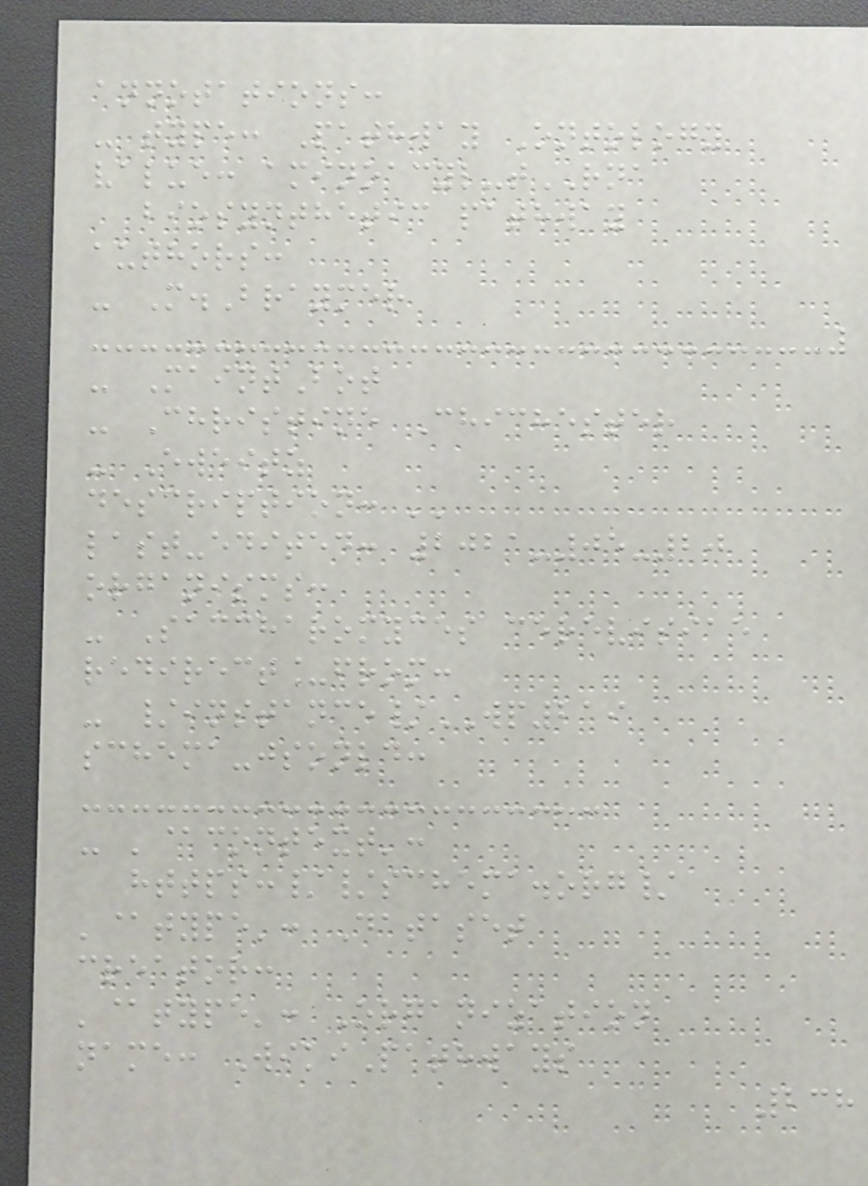annotations:
- type: Pathway Ontology
value: aminoacyl-tRNA
biosynthetic pathway
authors:
- M.Braymer
- MaintBot
- Christine Chichester
- Eweitz
description: ''
last-edited: 2021-05-20
organisms:
- Saccharomyces cerevisiae
redirect_from:
- /instance/WP219
schema-jsonld:
- '@context':
https://schema.org/
'@type': Dataset
creator:
'@type': Organization
name: WikiPathways
238
